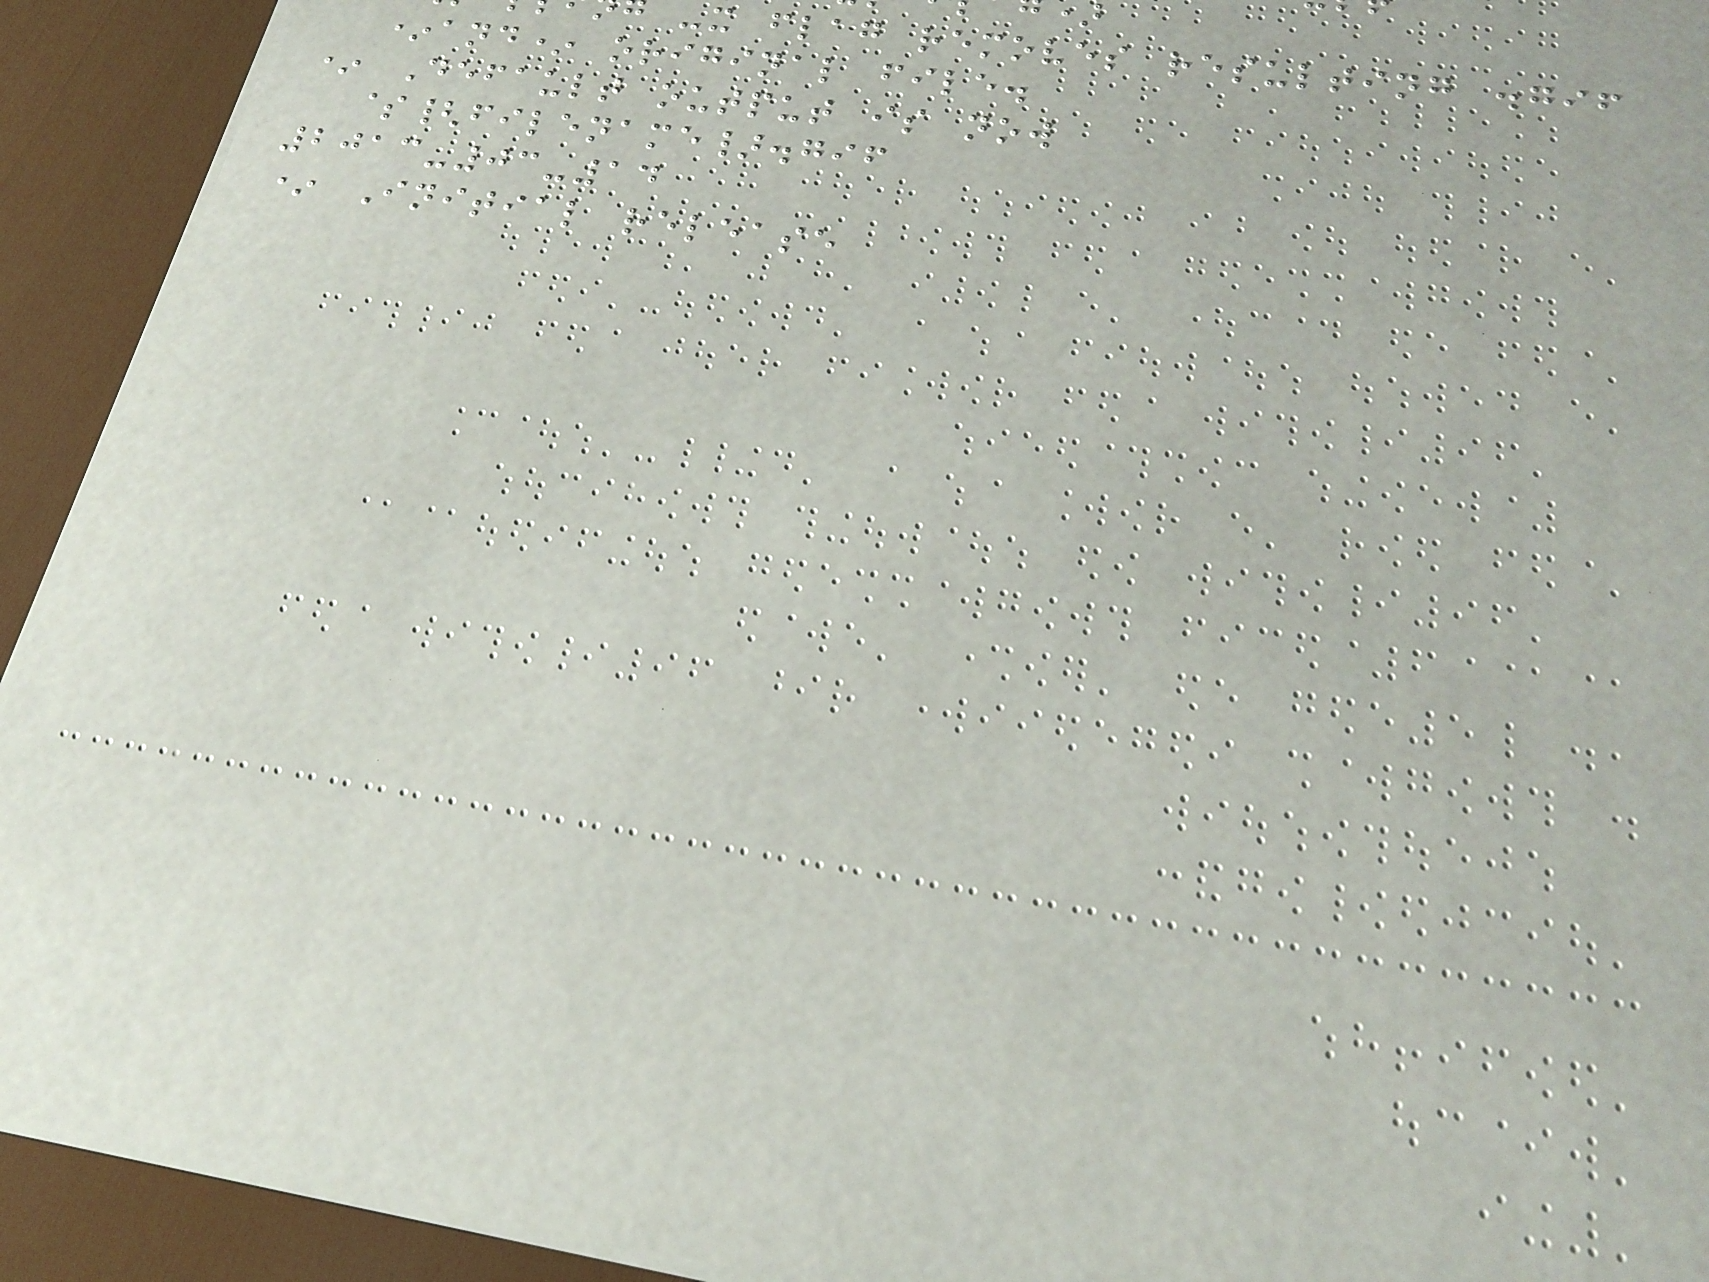-x flag removes resulting .gif
*and* original file.
* Default output is now
${filename}.gif
2013-03-14
* Initial release
